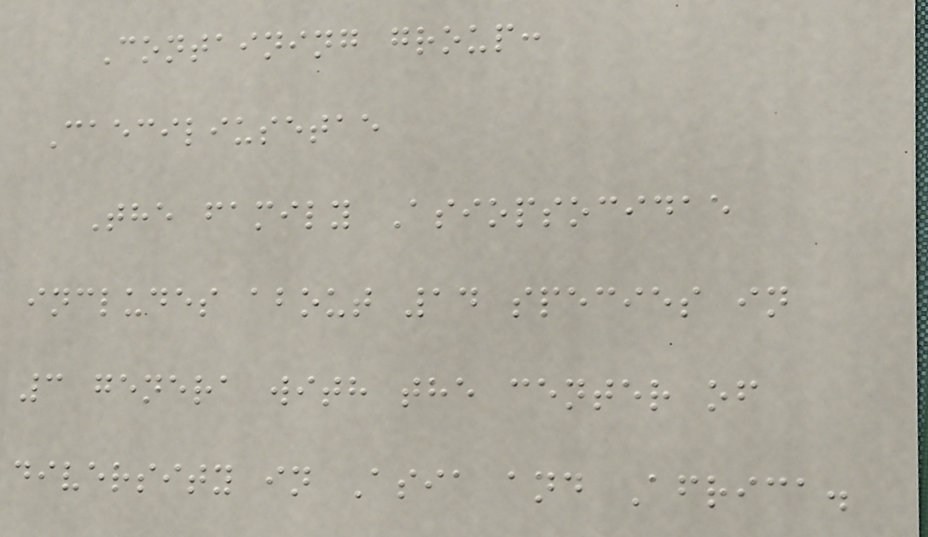Containing group:
Caeciliusetae
The family Asiopsocidae
includes about 14 species in
3 genera with the center of
diversity in Asia and Africa.
